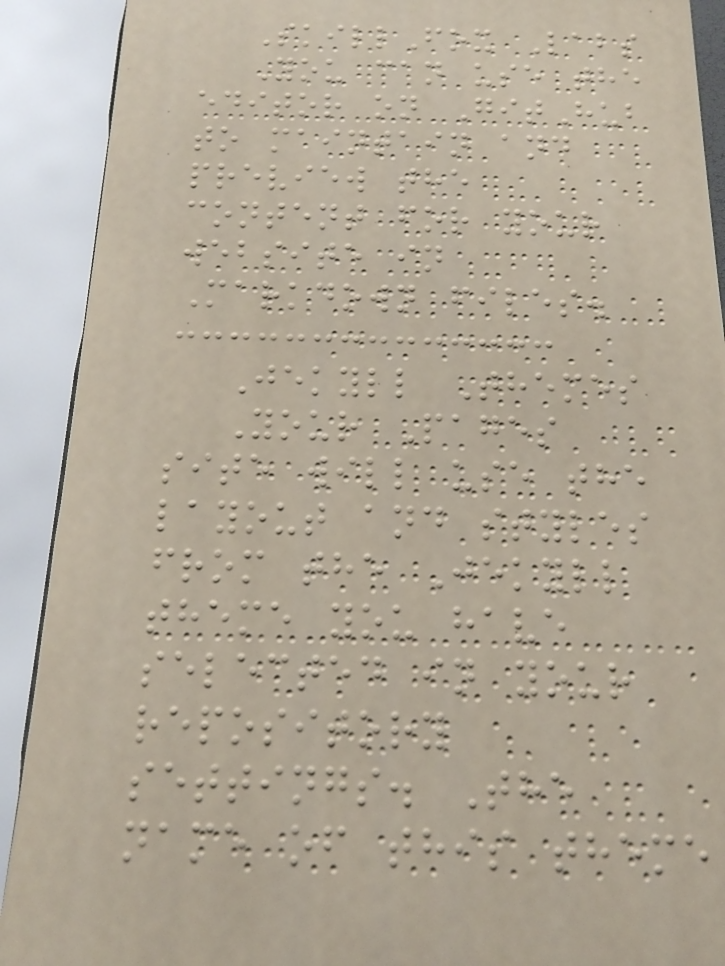SkillFox Labs
You can use the
editor on GitHub
to maintain and
preview the
content for your
website in
Markdown files.
Jekyll Themes
Your Pages
site will use the
layout and styles
from the Jekyll
theme you have
selected in your
repository
settings. The
name of this theme
